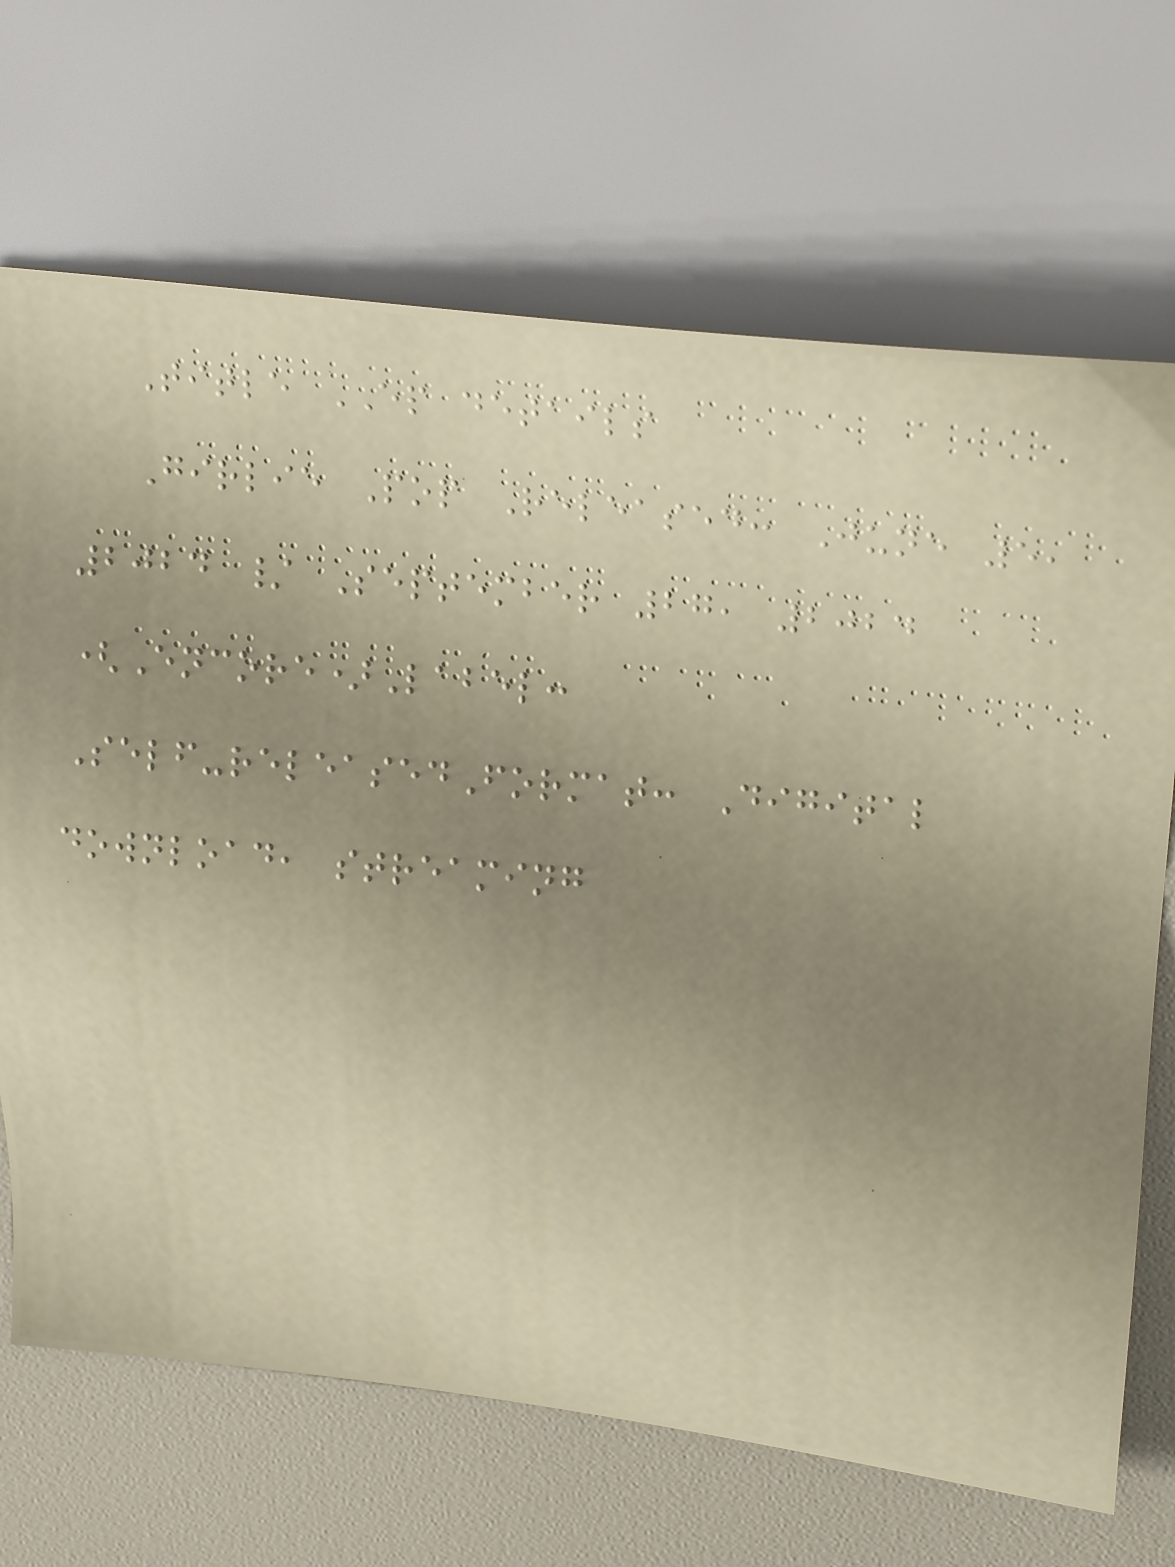Title EP details
Girlie Pop Released: June 5,
2024 / September 27, 2024
(Encore)Label:
Self-releasedFormat: Digital
download, streaming
